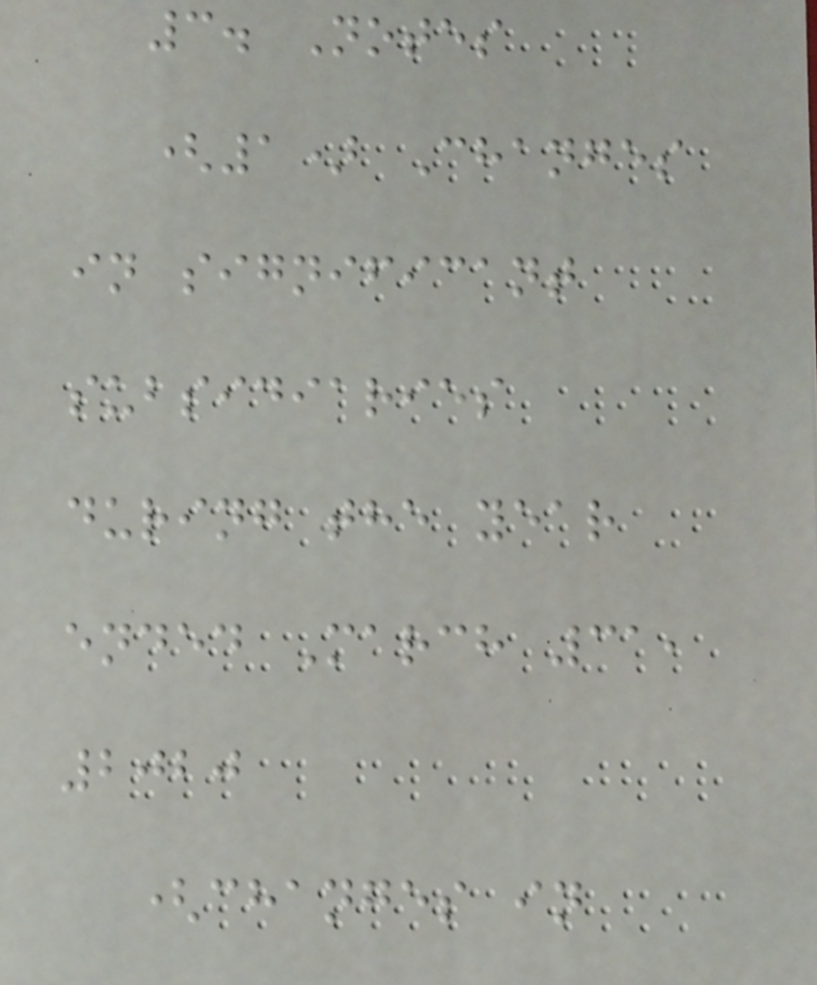3. Notes
(1) Changes
in significant
subsidiaries
during the year
ended March 31,
2020
(changes in
